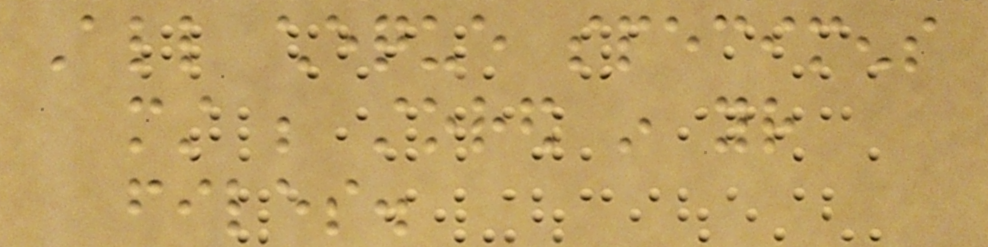All cheque specimens
must be stored in your
files.
